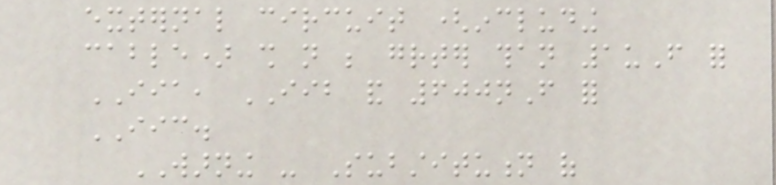external circuit (including
cable) shall not be greater than 1uF for
IIA, IIB and 600nF for
IIC.
WARNING - Substitution of
